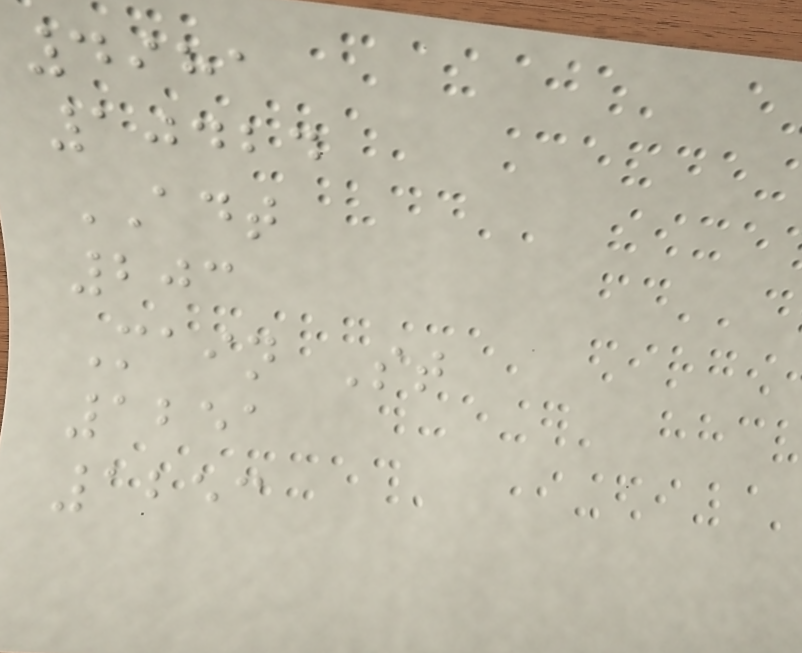4981
10424
ADT
203
Main St
1251
1253
